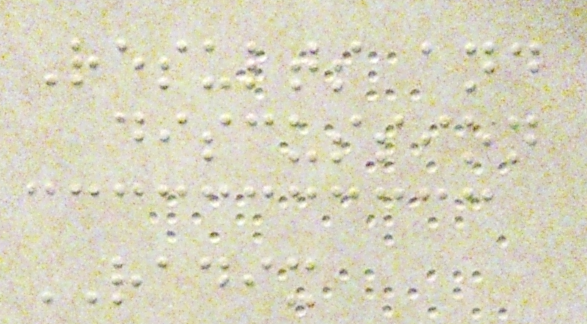Results and
discussion
RADIX
